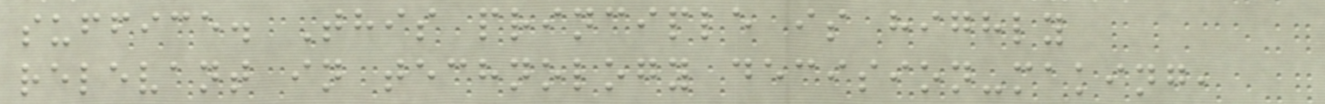suffice. This principle is highly
relevant in technology decision-making,
